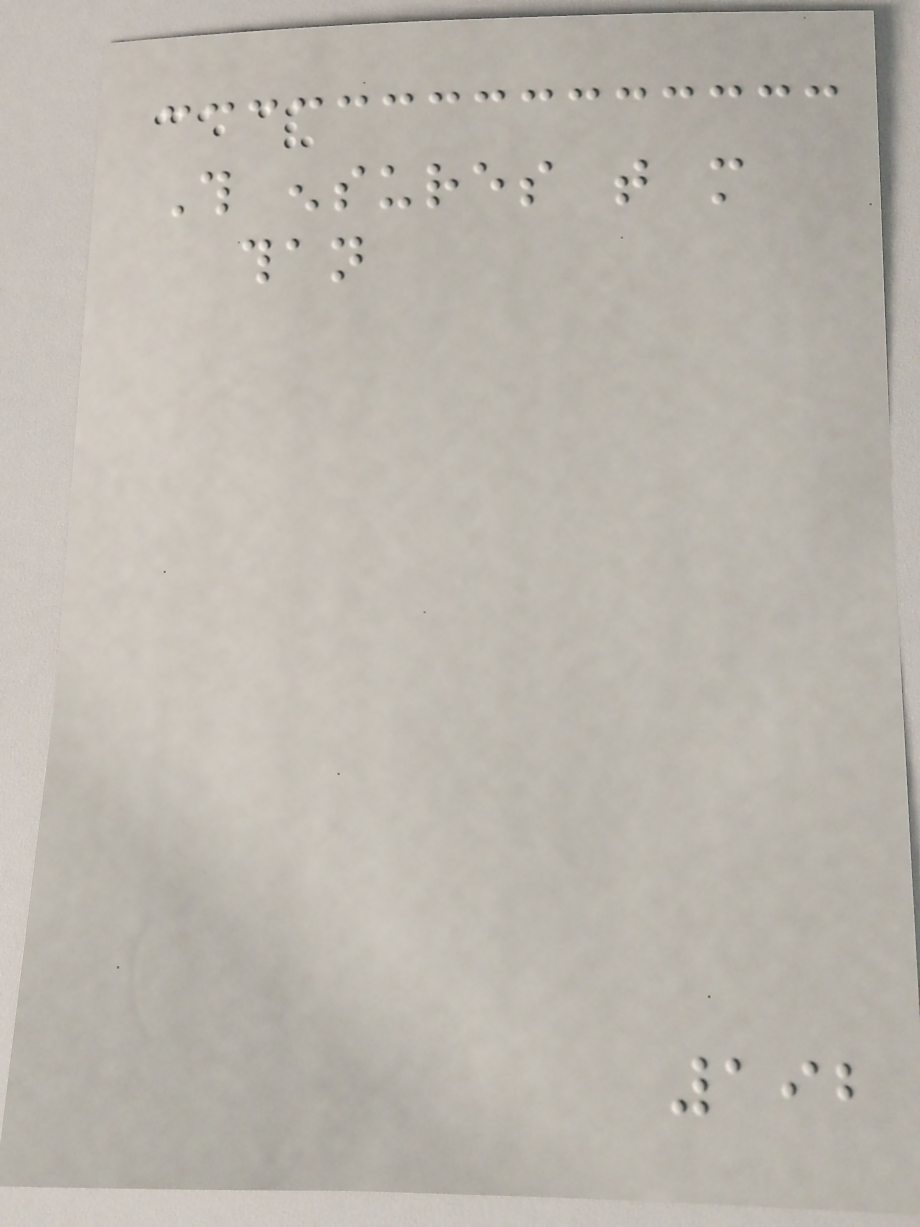This ensures that more
than
192
